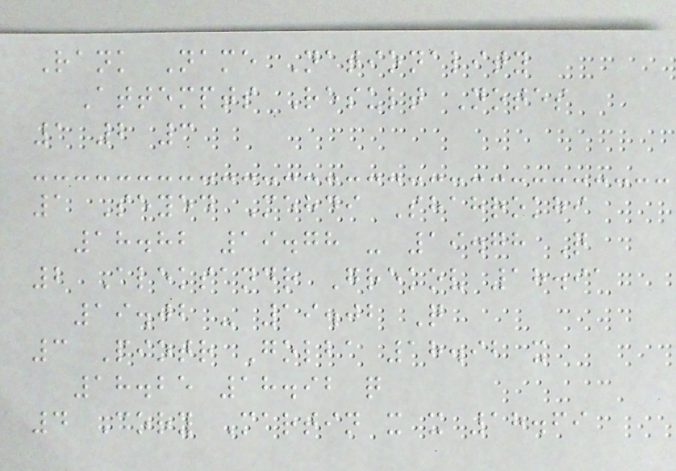Rank Name Nationality
Attempts Result Notes
1 2 3
1 Seyed Mehdi Shahrokhi
18.82 19.78 - 19.78 Q
2 Aleksandr Grekov 18.91
19.02 - 19.02 Q
3 Piotr Golba 18.92 x
18.25 18.92 q
4 Cory Martin x x 18.69
